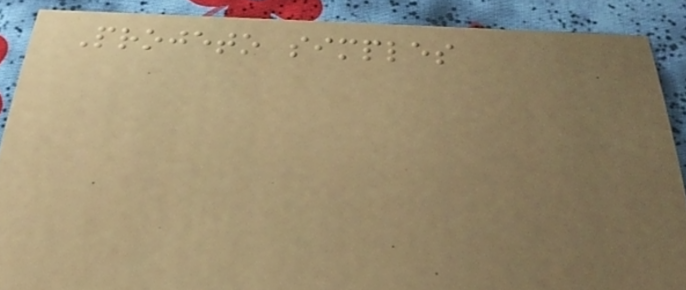Projeto simples
